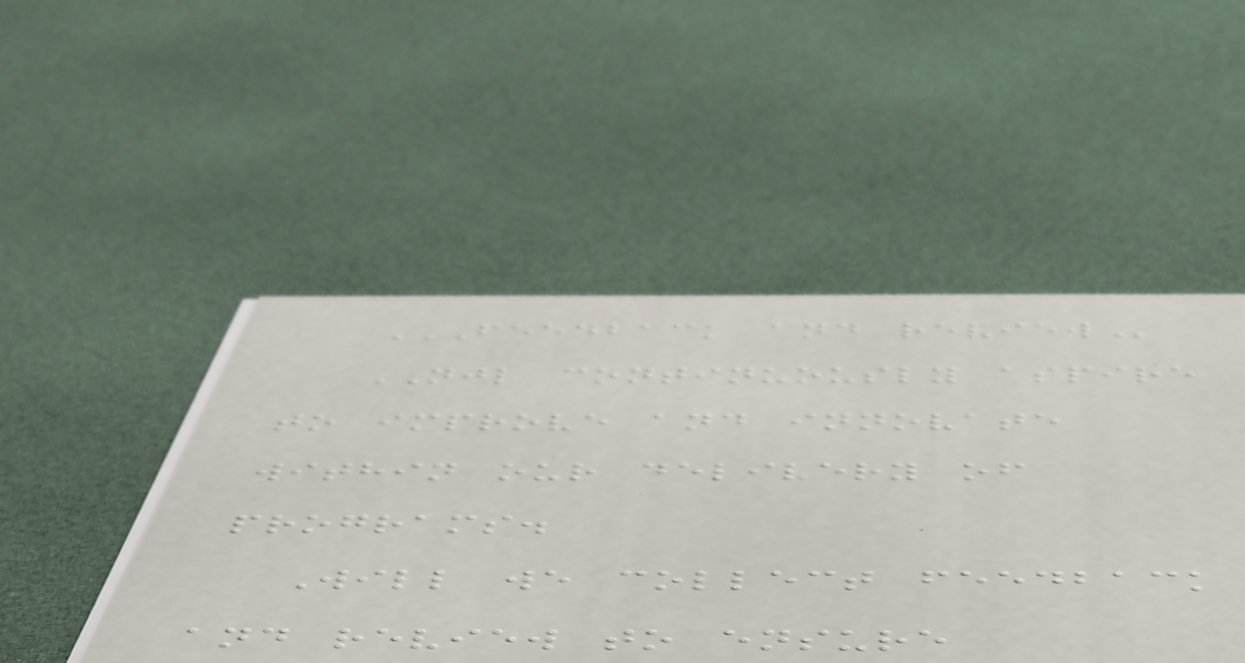FEEDBACK AND REVIEW
NJL continuously aspire
to improve and innovate
within our delivery of
programs.
Will we collect feedback
and review to ensure
